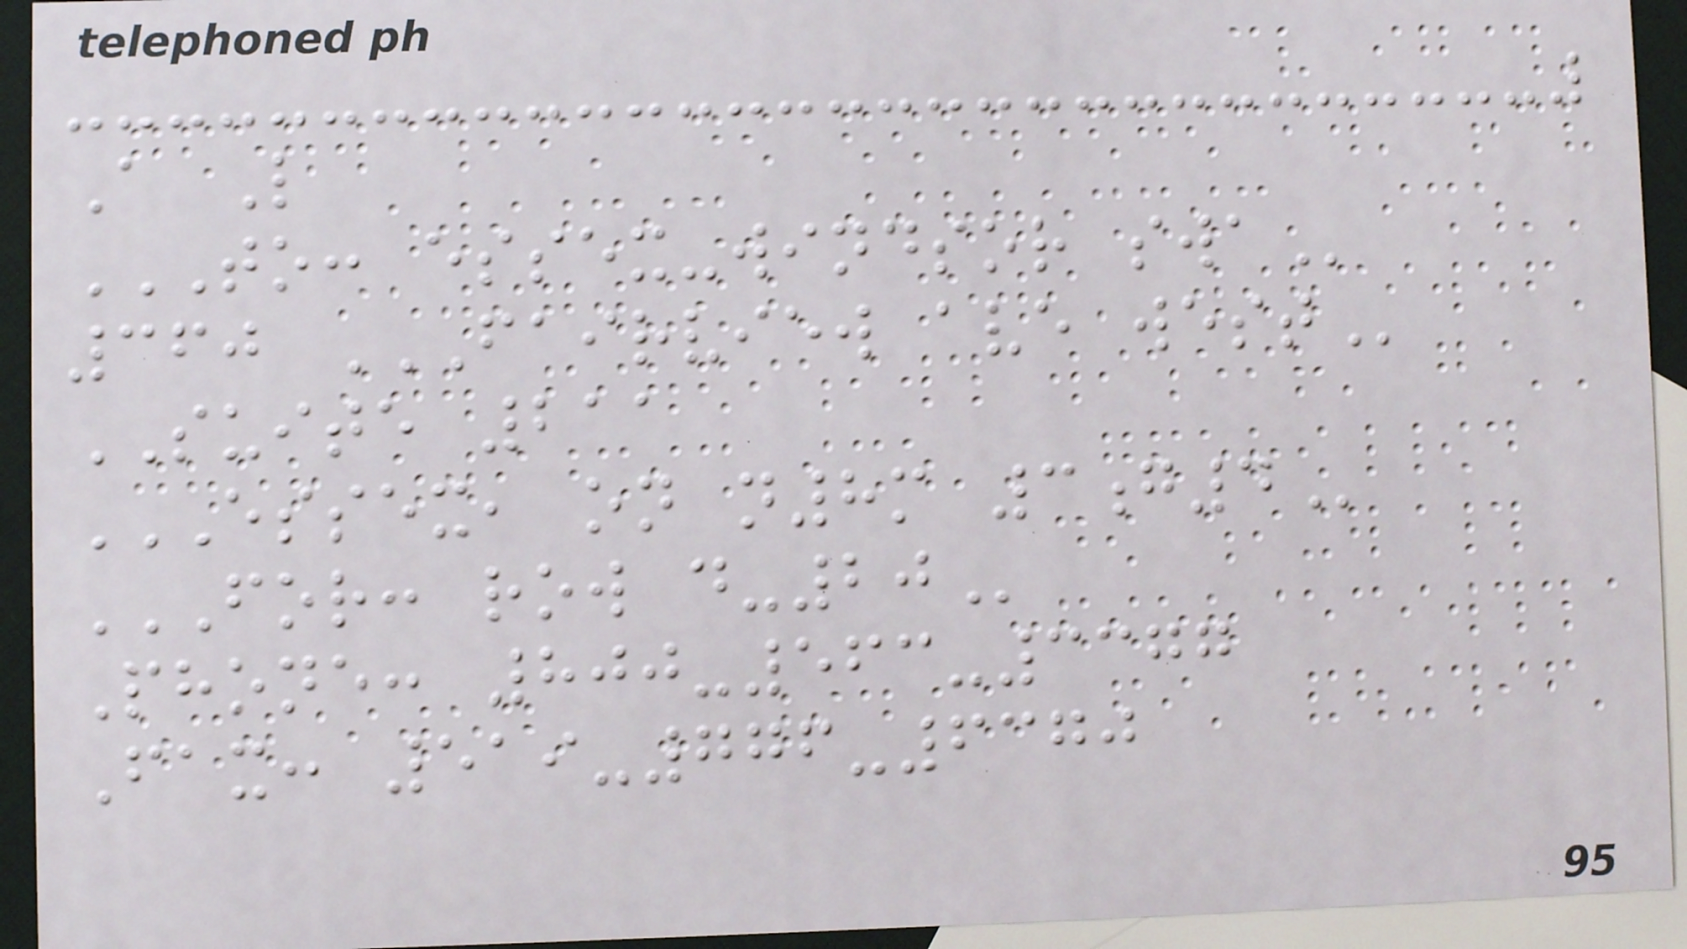A L
TO: ESSEX-WINDSOR SWA
360 FAIRVIEW AVE WEST
SUITE 211
ESSEX, ON N8M 3G4
FOR: ROW D-20
Phone: 800-563-3377
Fax: 519-776-6370
